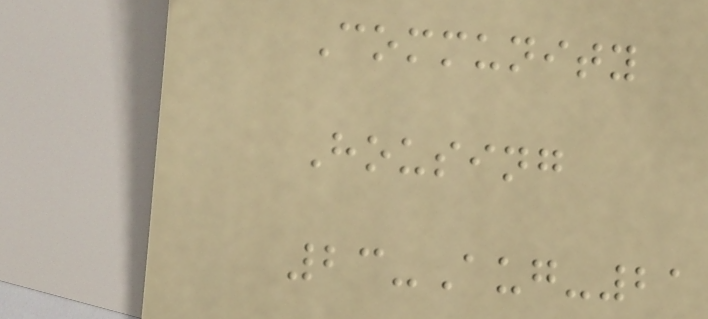Community
Housing
23-Aug-21
